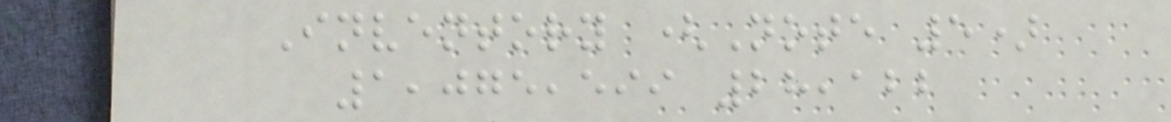Inventory (Note 5)
1,075,599 28,122
